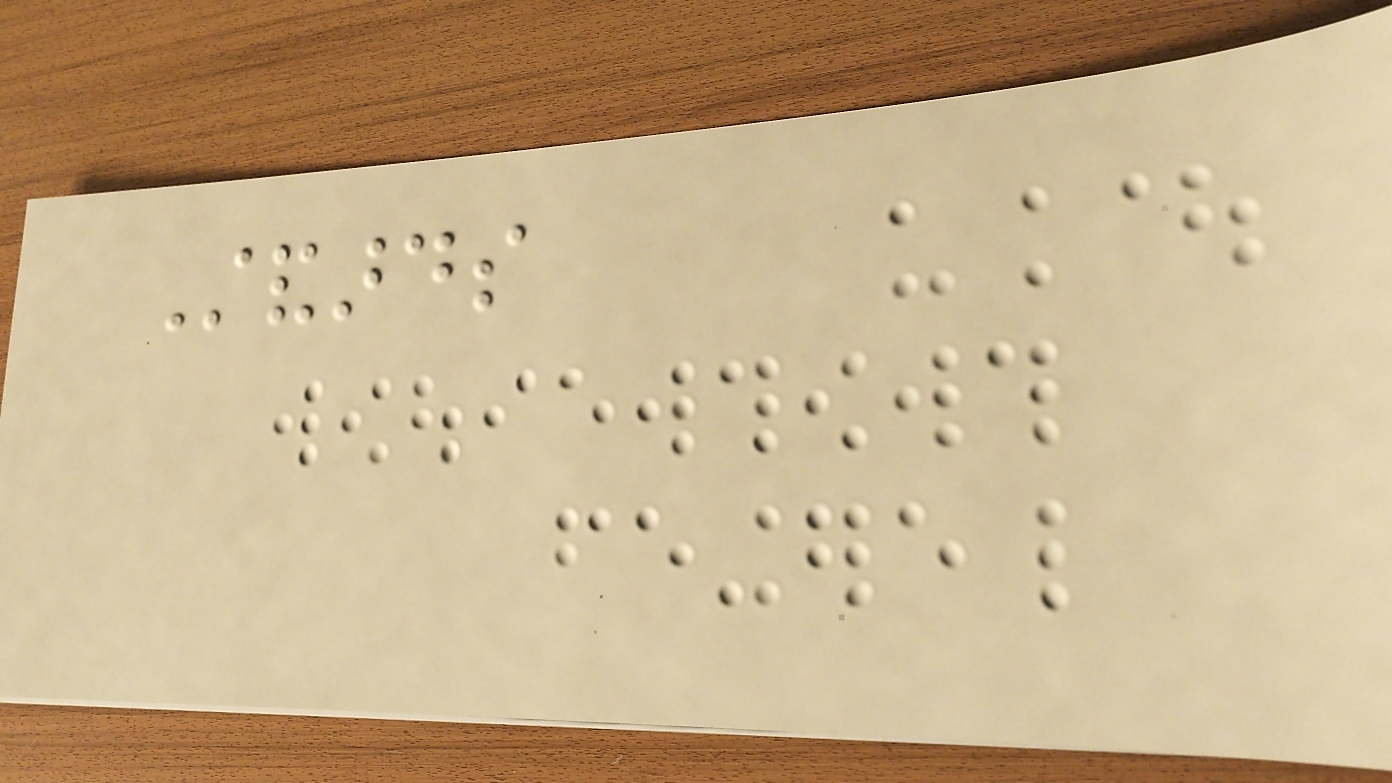Standards
